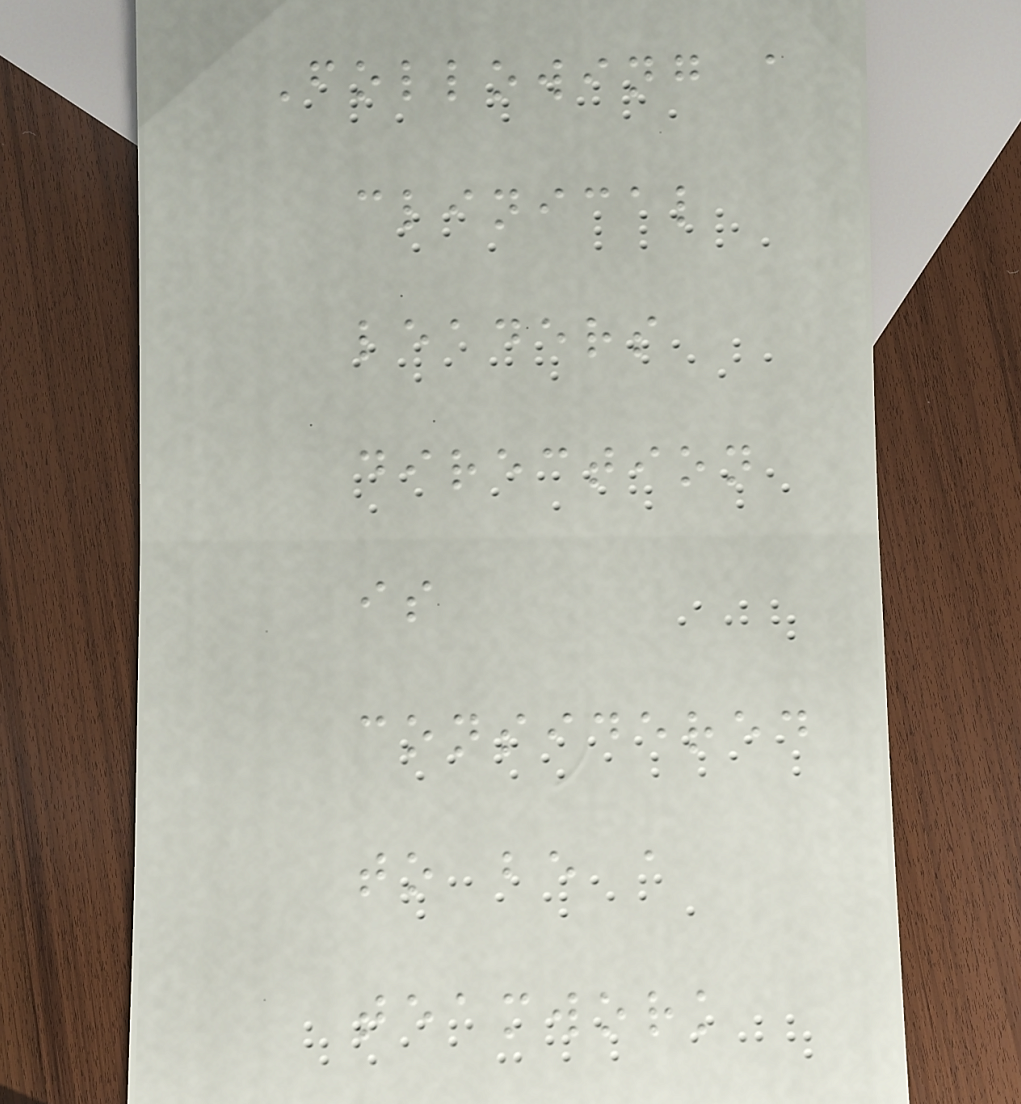Following a
clinical
leaders
direction
is
considered
to be a
teamwork
